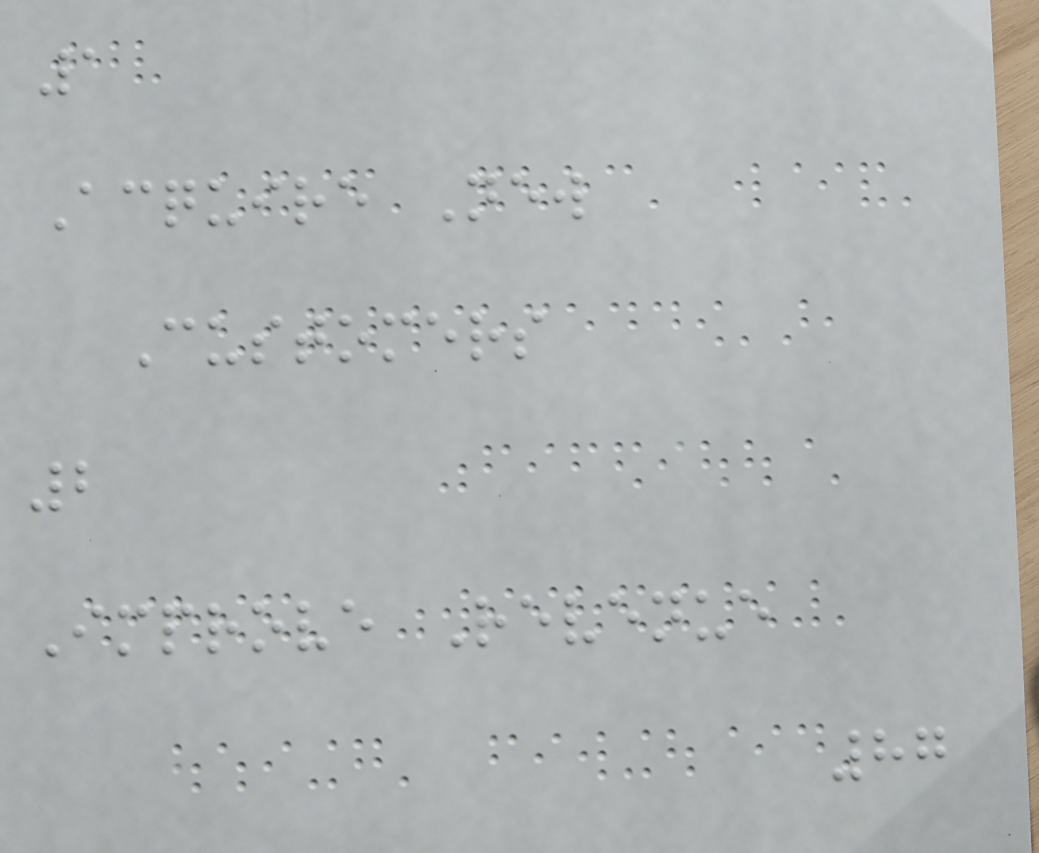1
Acquire New
Customers
2
Improve Revenue
87
